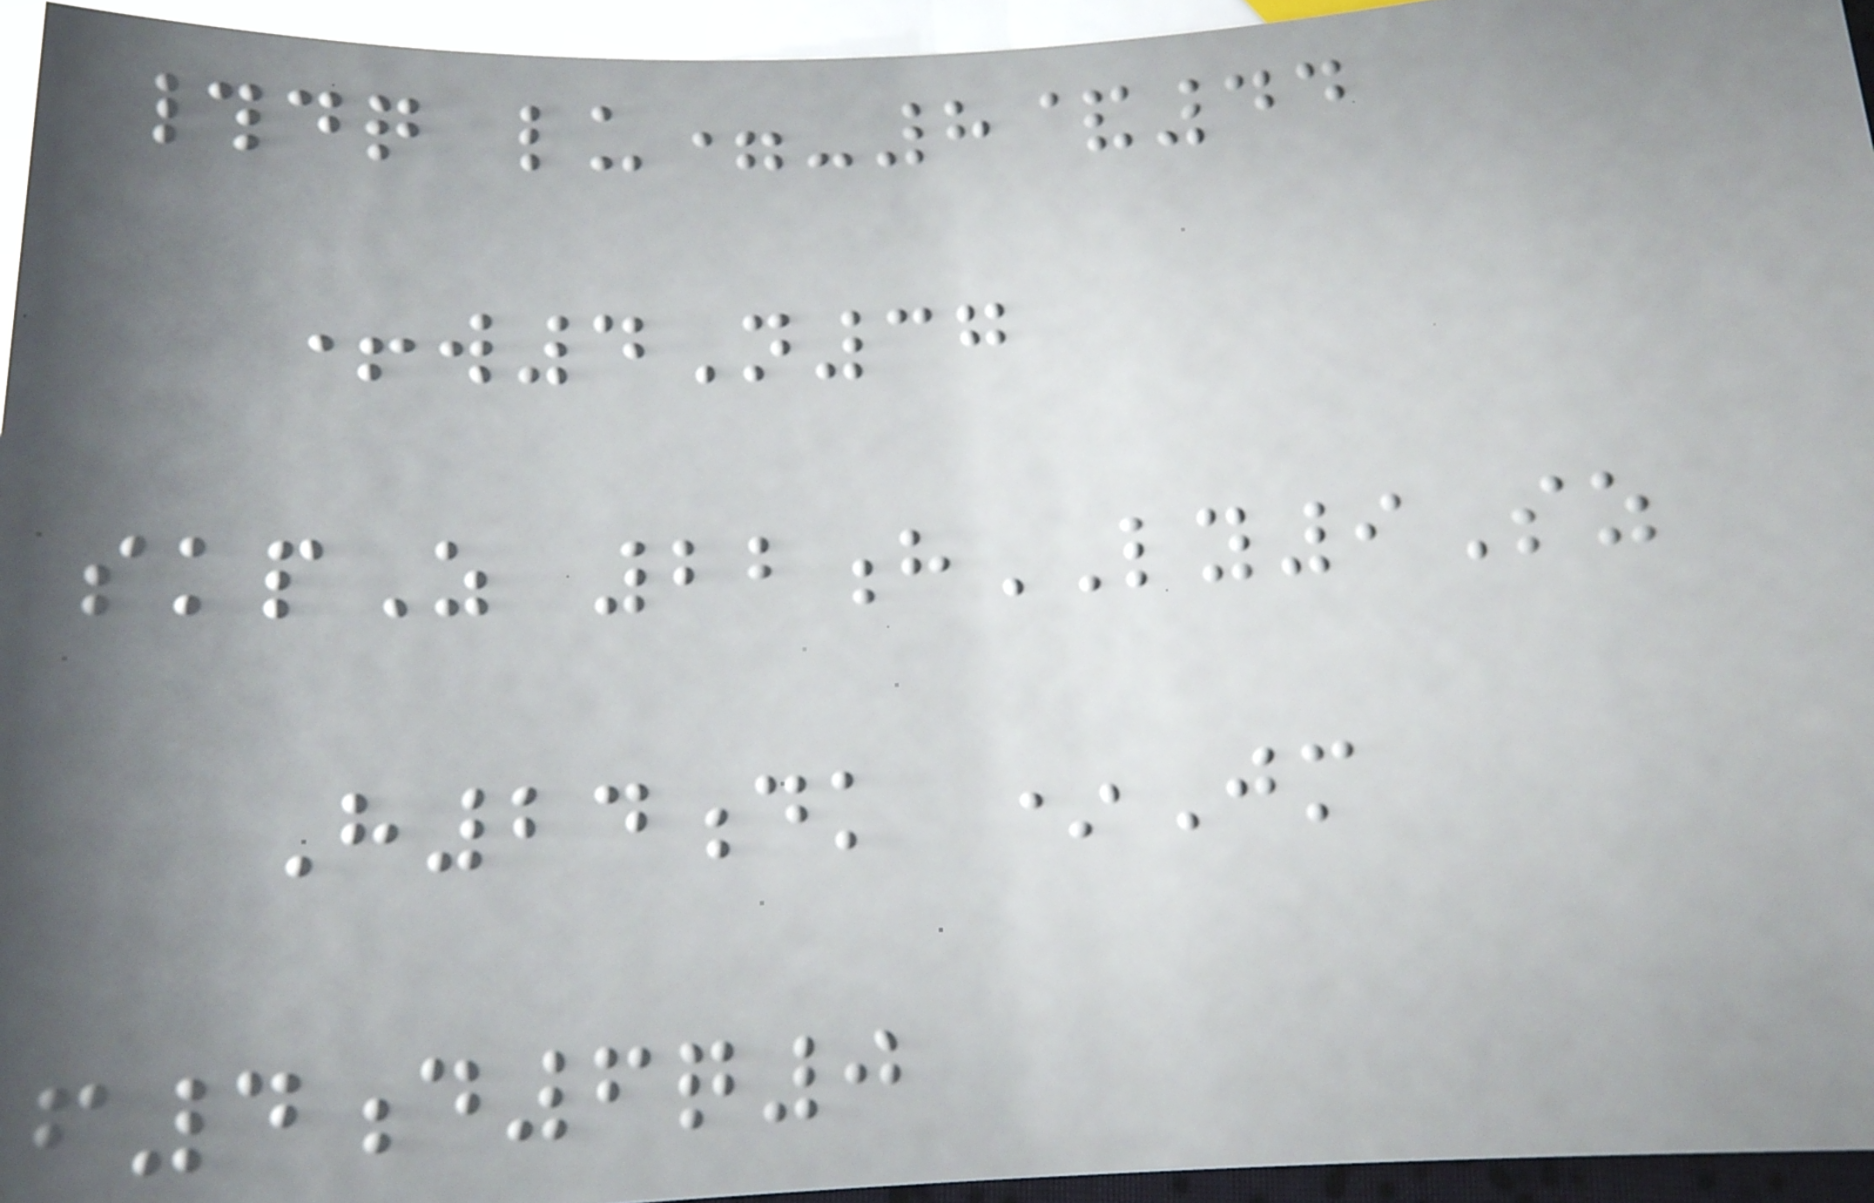#dq lu=-8&44
+w4N37
skpZ 22hLY9Sz
H24dk *Jm
f4d6q0
